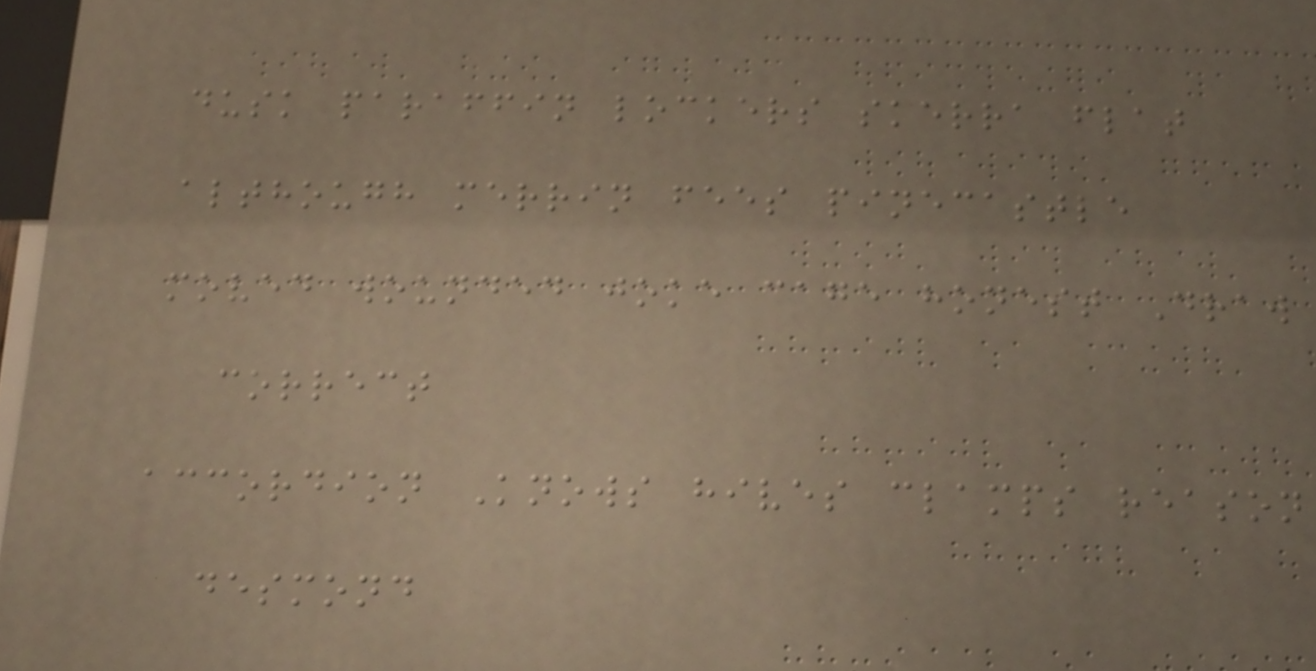dusk paraffin lockers skerra flat
although merrin fees pinecastle
moved wounded joke cage honest Draw
correct
accordion Knows hives clamps reason
desmond
